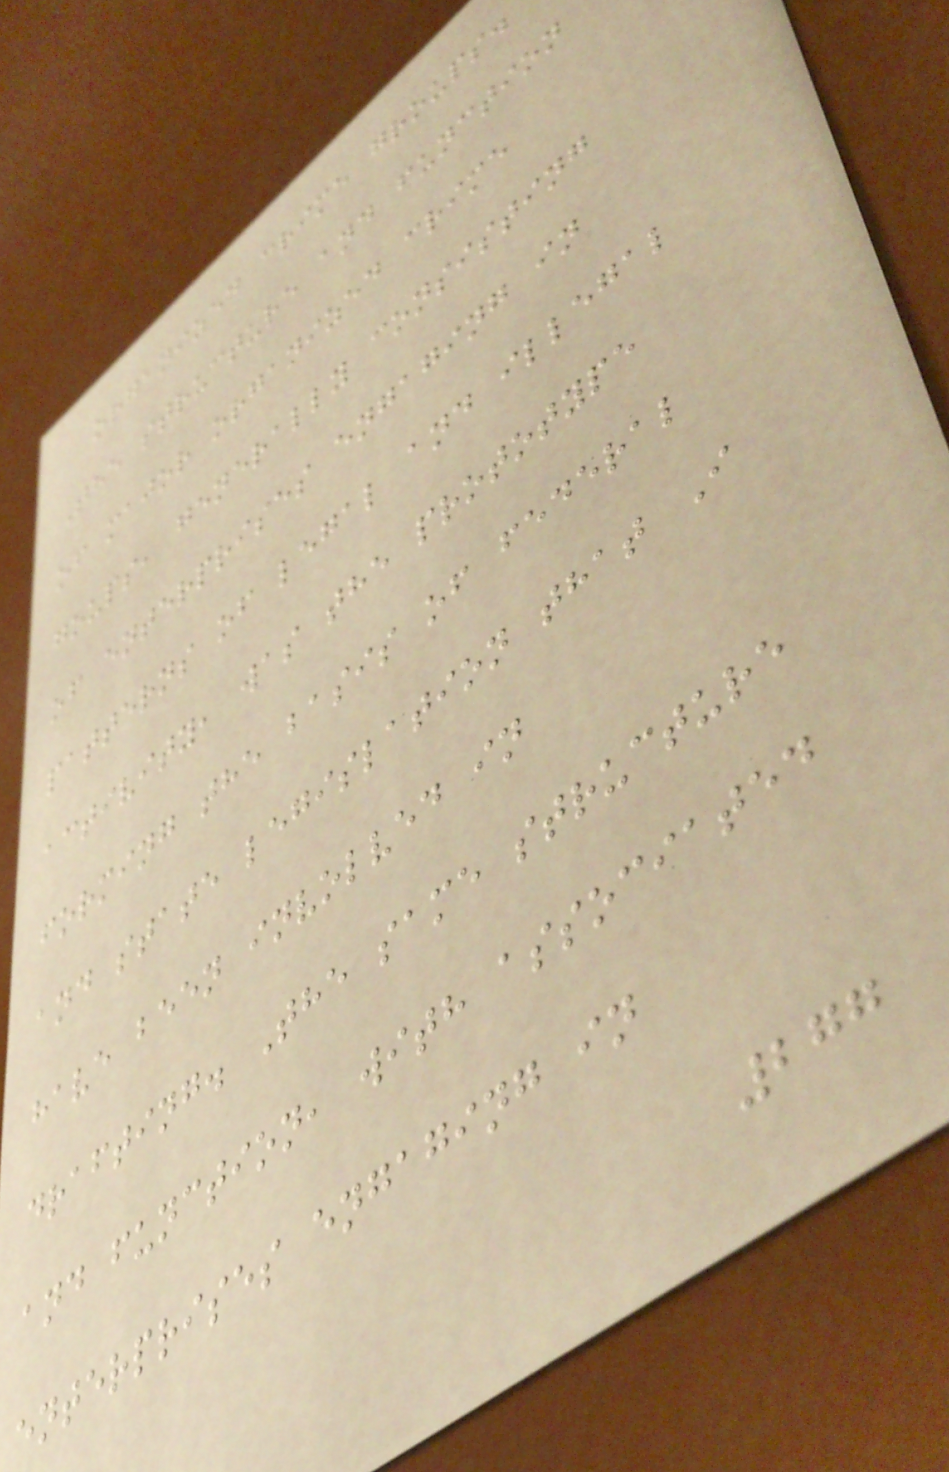organized crime groups.
The structure and function
of major organized crime
goups, generally consisting
of enterprises engaging in
patterns of legal and illegal
activity, was the prototype
forming the basis of federal
and state legislation that I
have been involved in
drafting. The same structure
and function, with associated
enterprises engaging in
277
